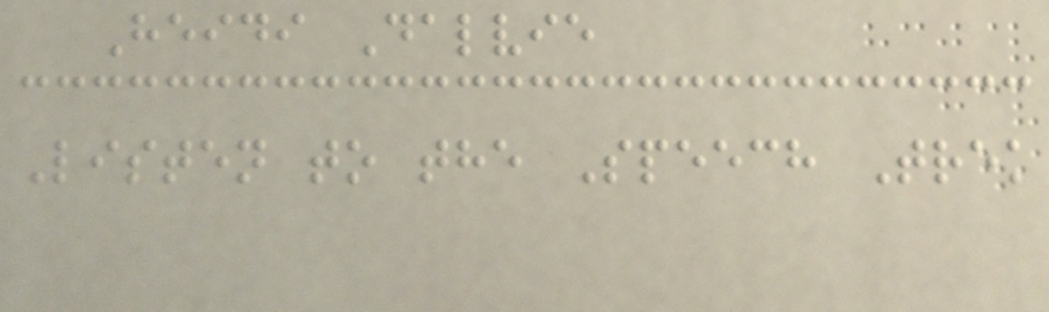Heidi Dalvie
Listen to the Speech Trek
